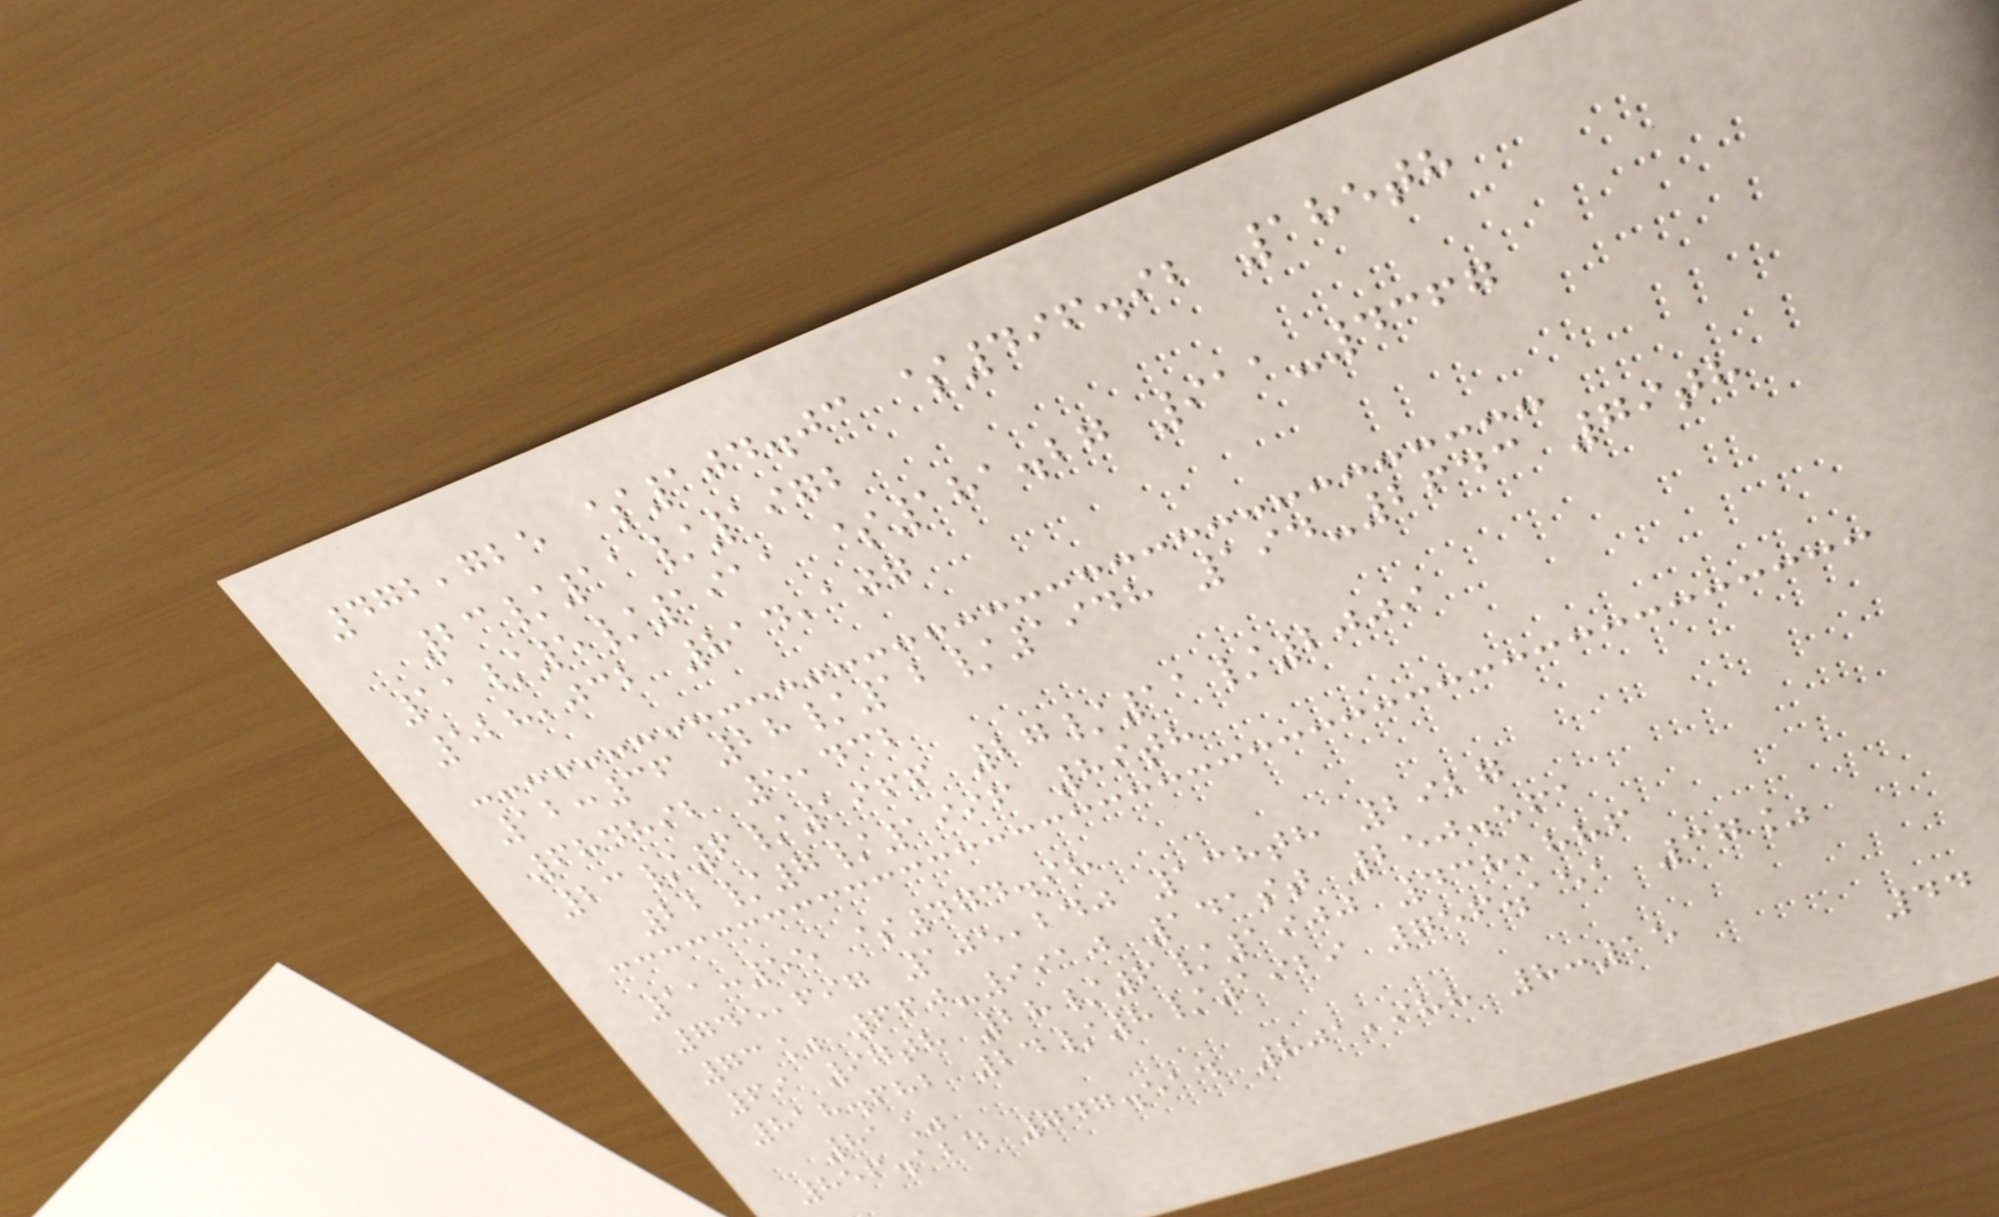472,725 $104.03 $496.92 185th
23/11/1972
11/5/1911 $181.27 911-4367
528,032 814,107
12:36 28/12/1948 194-2643 79th
684892 5,432
23/6/1966 27/11/2009
22/7/1996 89th
11:55 $474.98
745,697 105,240 138th 2927
73% 660-9910 141st 250.561
69 97th 28/6/1900 438,886
818.682 24/8/1929 756.151 37%
81%
856.124 747.514 801,988 8:15
44
